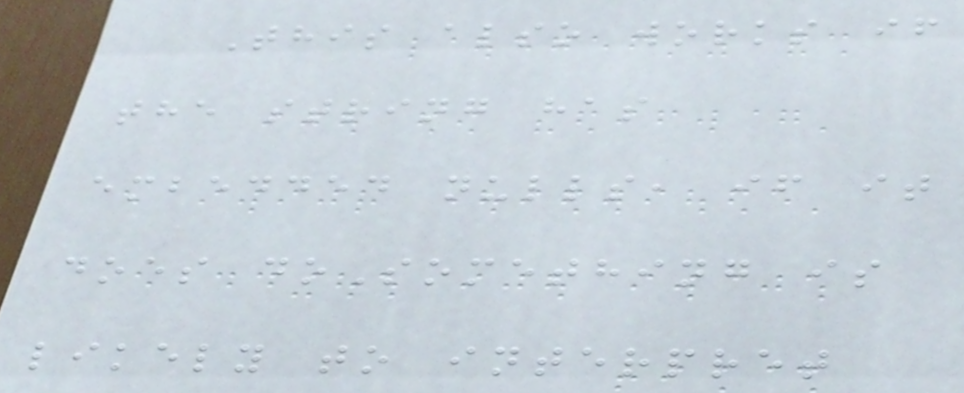This also works if
the string has
embedded nulls, if it
does doSomething is
likely to interpret
